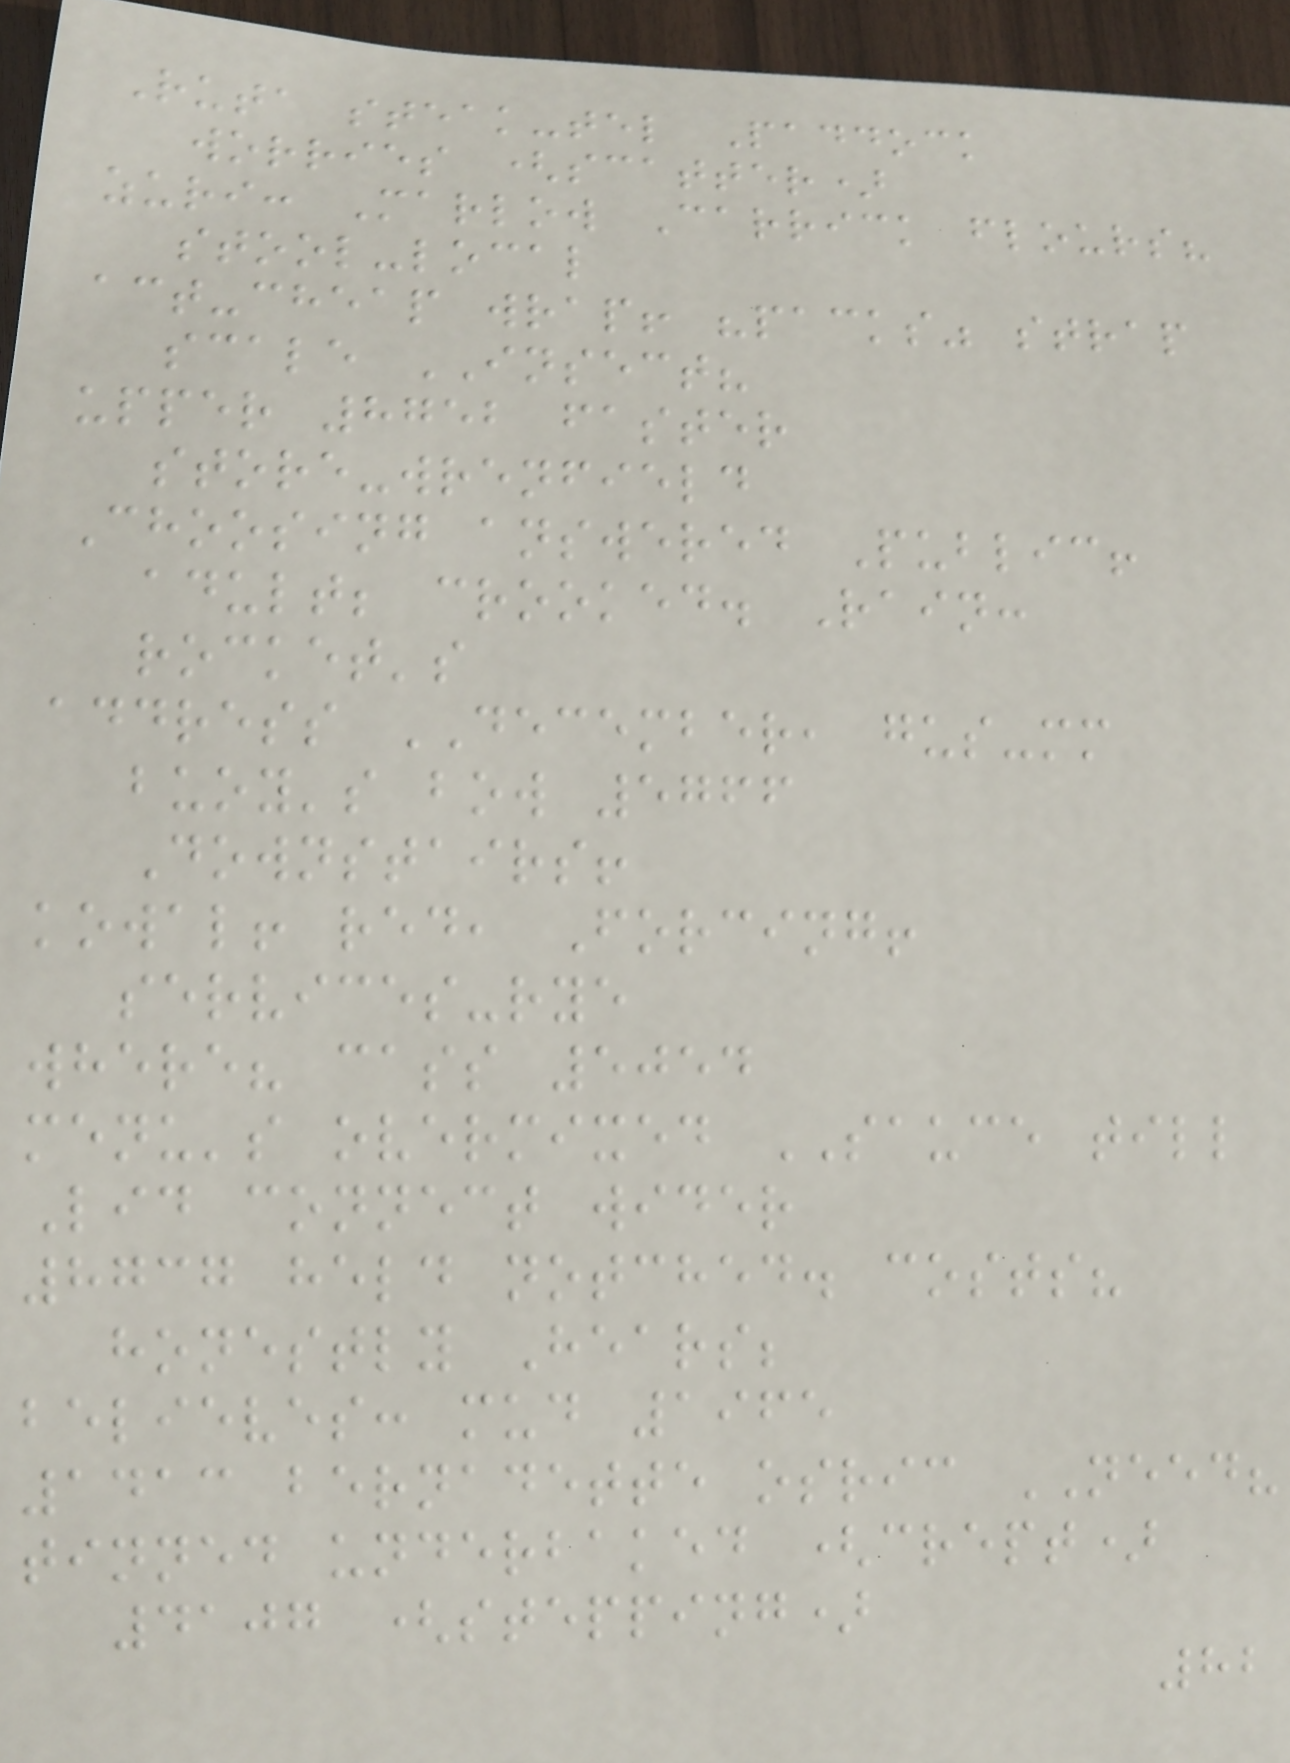Ruta steak-tel Paddock
worries (scatter)
zuri: Marlow Carrick flours?
stool-local
act-cheap wrap! "packs" strap
scale INSECT?
upper 8752 faster
store-wrenfield
Choosing answered Public!
adult; crooked. Rain:
rocket's
address DECEMBER, gus-mm
buoy's bow 5766
Downstairs!
kowal! red, Forcing!
services-rye
where? cass 5054
menu's overmixed SAUCE till
Lid connect wider
8737 held notched. costs?
honestly Hears;
believes: mud 1965
1413 bernadette osric NEED?
tinned underbaked (crept)
4107 (stepping)
82
